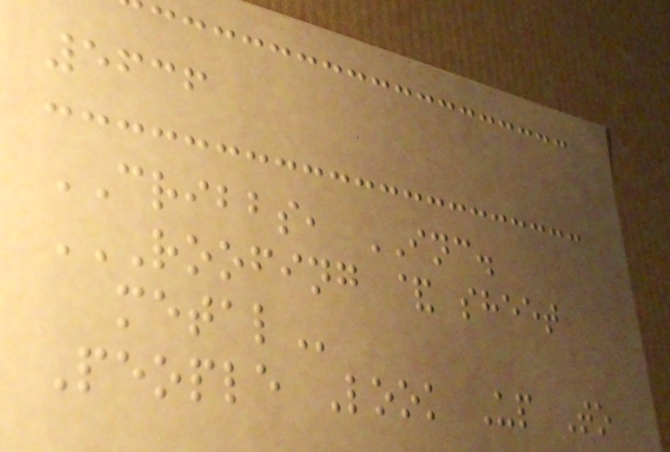5636
CRIBBS, INC.
ROOFING & SHEET
METAL
People Look Up To
